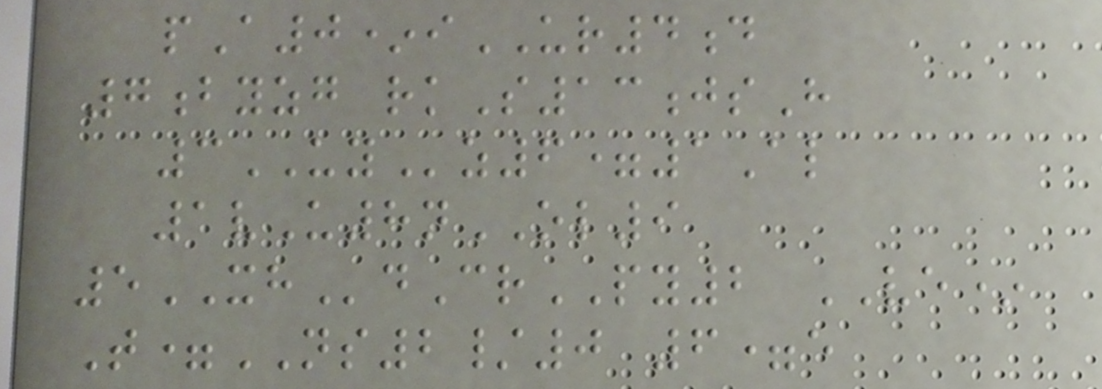pA0*iUR4d
7byzg rkS13jsH
3UYz6=1Al
1vU8nOL9
5XHdCrPY2 VE*
T=NS2/0 6=e
